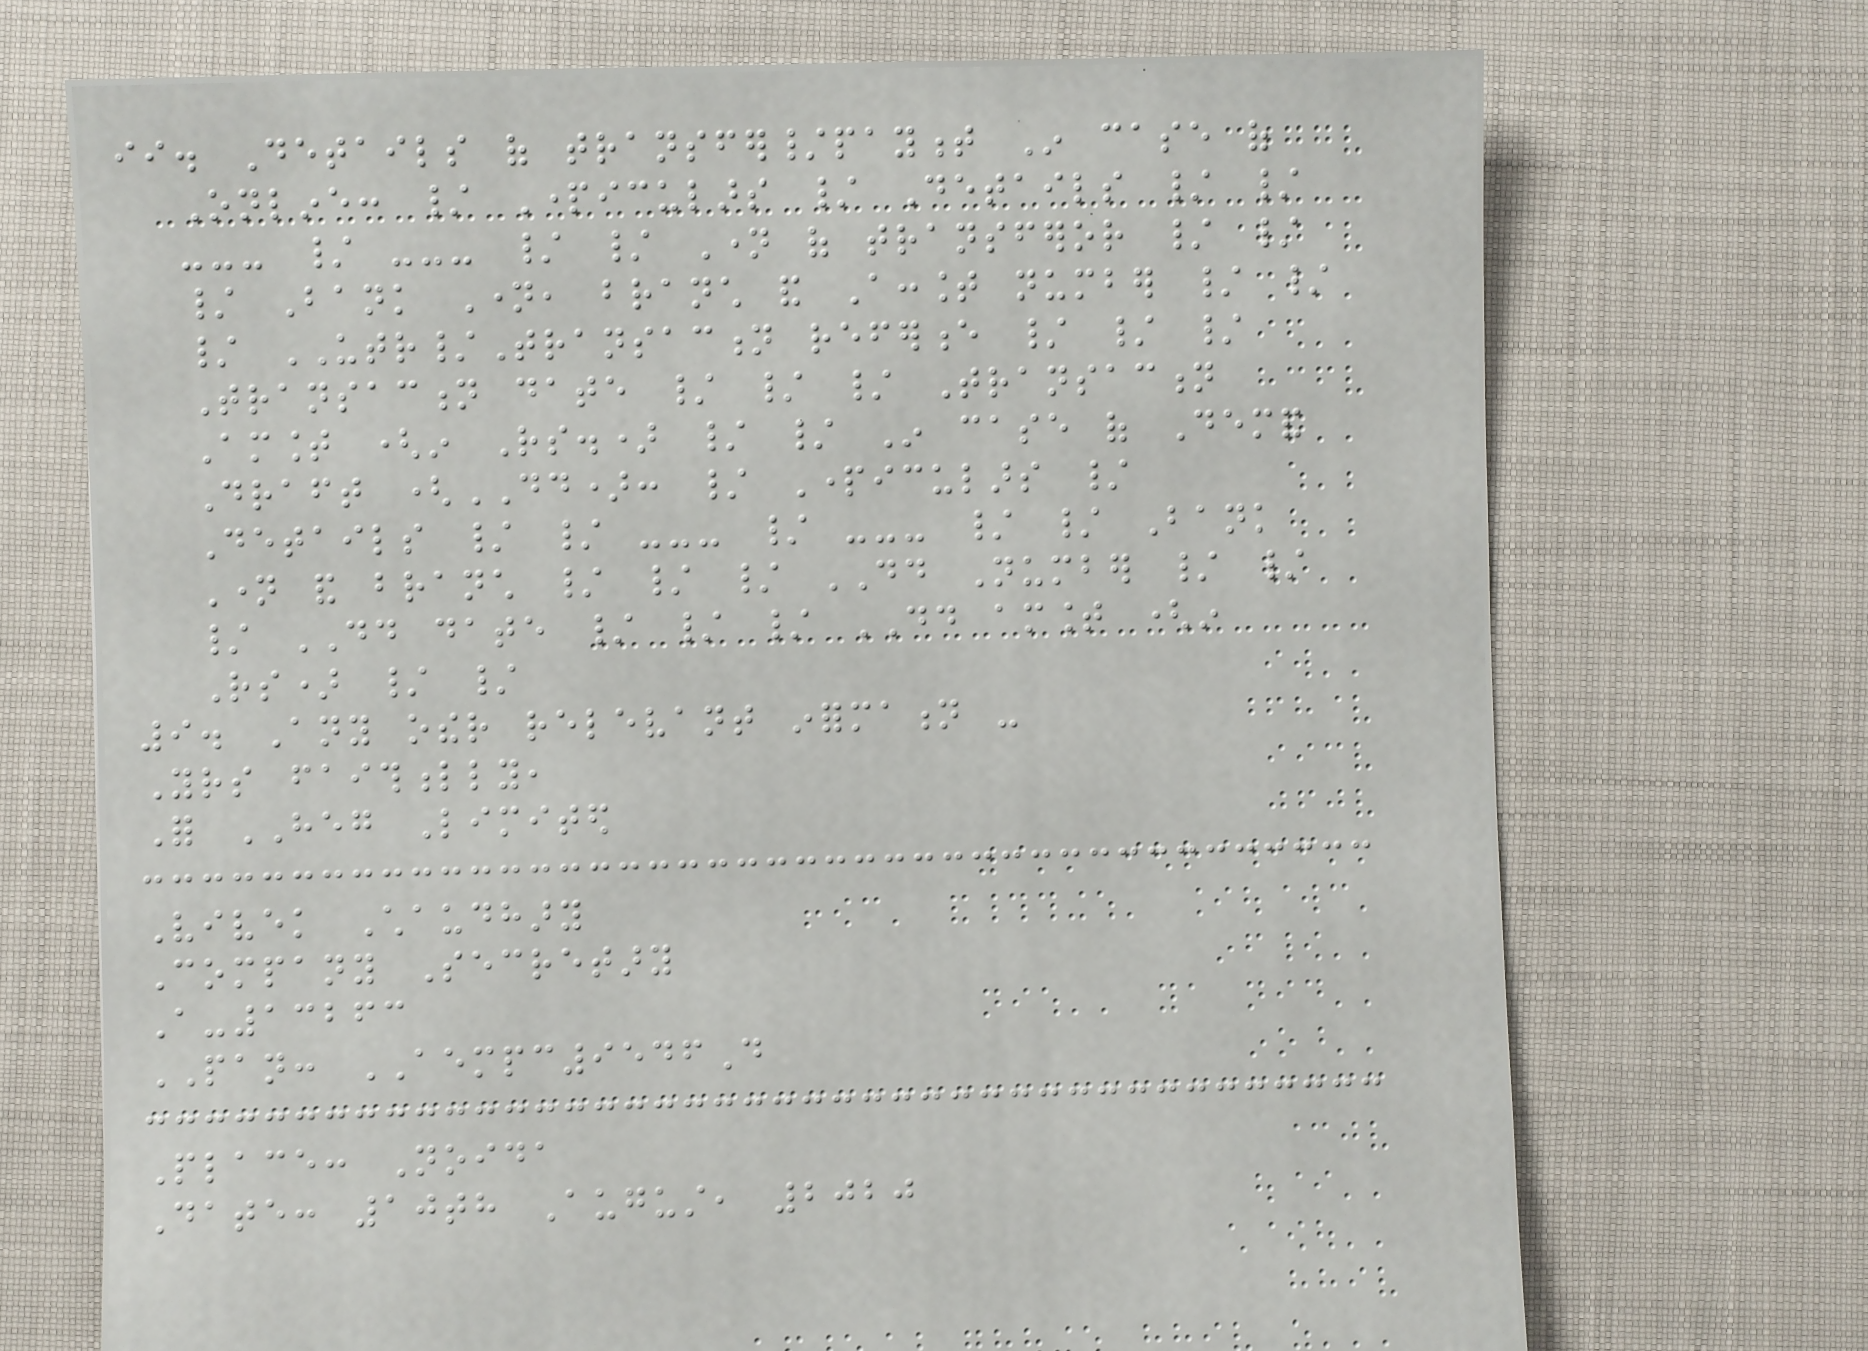ii. Details of transfer/payment In case of
Online: / Particulars / Details / /
--- / --- / / Name of transferor / /
/ Bank Name, branch and Account number / /
/ UTR/Transaction reference / / /
Transaction date / / / Transaction
Amount (in Rs.) / / In case of Demand
Draft (DD): / Particulars /
Details / / --- / --- / / Bank
Name and branch / / / DD Number / /
/ DD date / / / DD amount (in
Rs) / /
9. Any other relevant information -
Yours faithfully,
For HEG Limited
Vivek Chaudhary
Company Secretary
A-13263
PAN: AEMPC9546D
Place: Noida
Date: 10th August, 2020
